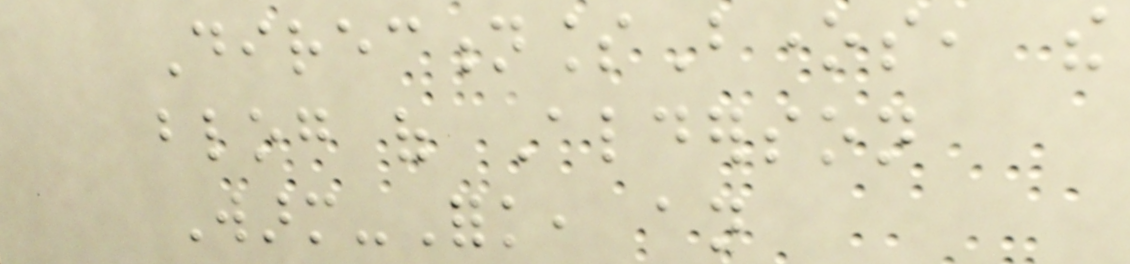DirectionlessBones, the
blog of Alderson
Warm-Fork, an
